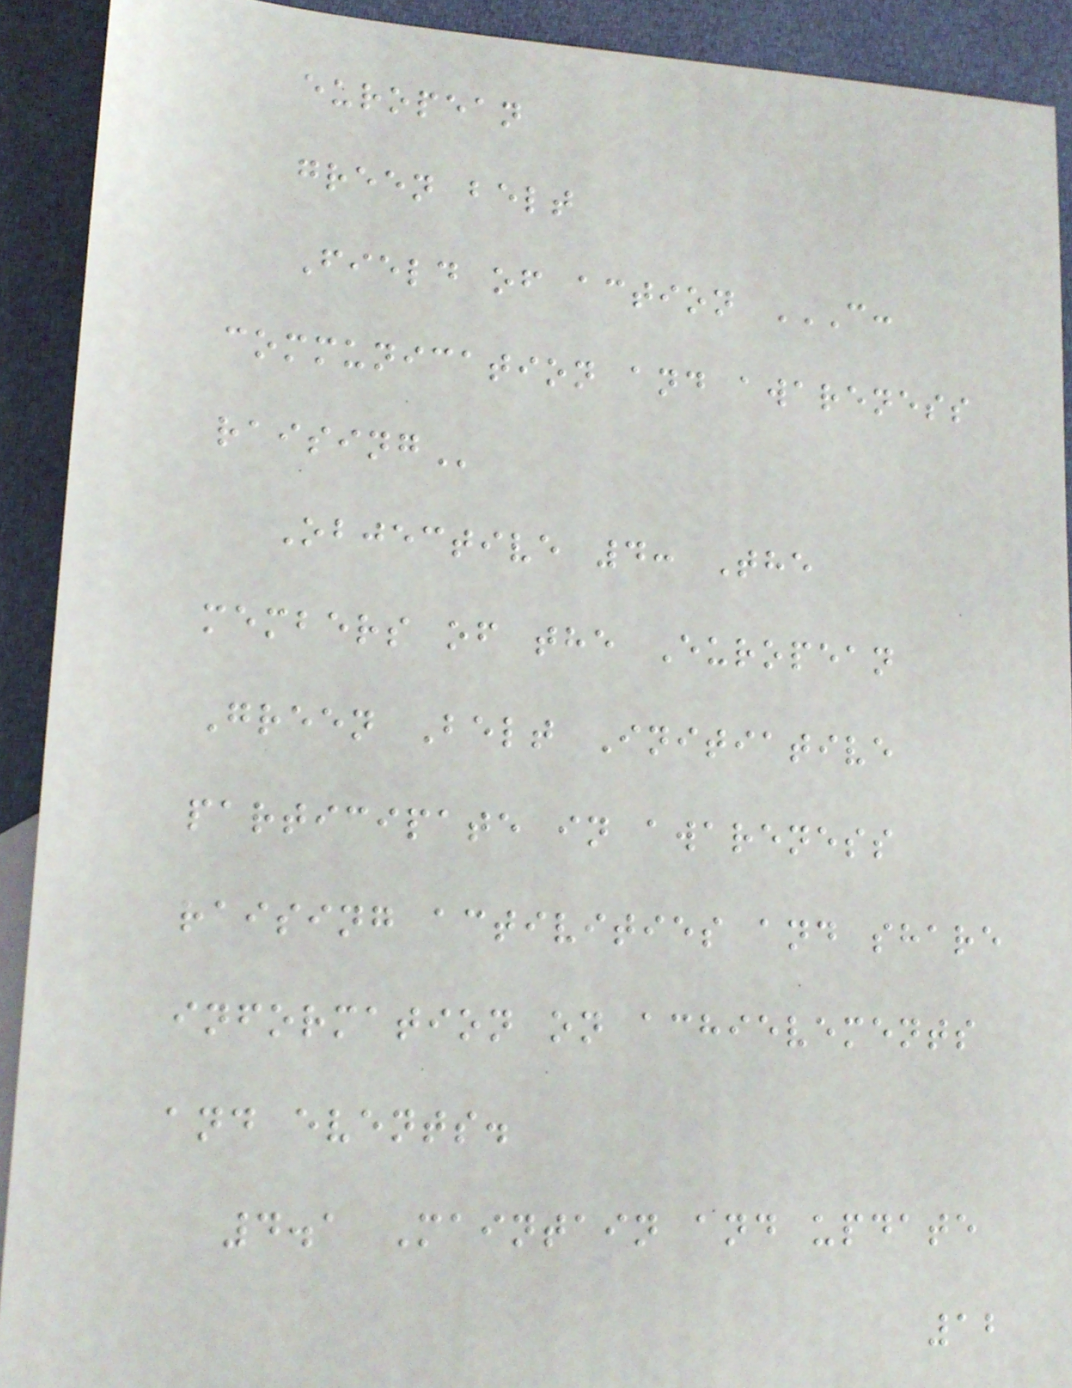european
green belt
Field of action C:
COMMUNICATION AND AWARENESS
RAISING
Objective 4: The
members of the European
Green Belt Initiative
participate in awareness
raising activities and share
information on achievements
and events.
4.1 Maintain and update
12
